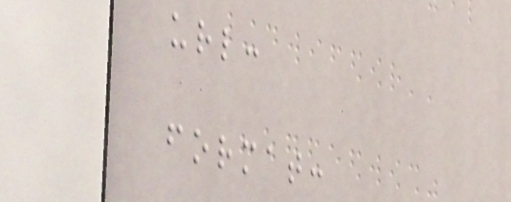url:
format:
